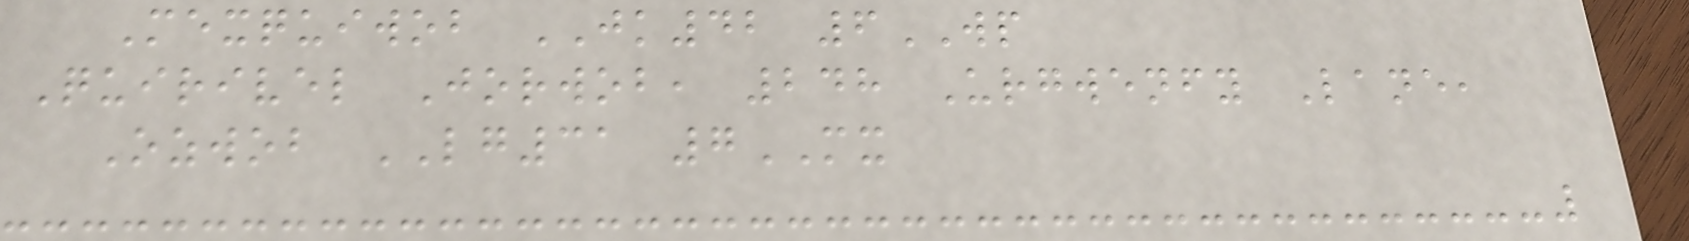Mexquiwob JK42 6WP
Quirivel Jorwob, 248 Urgwenfy Lane,
Ozwob LG31 7MX
